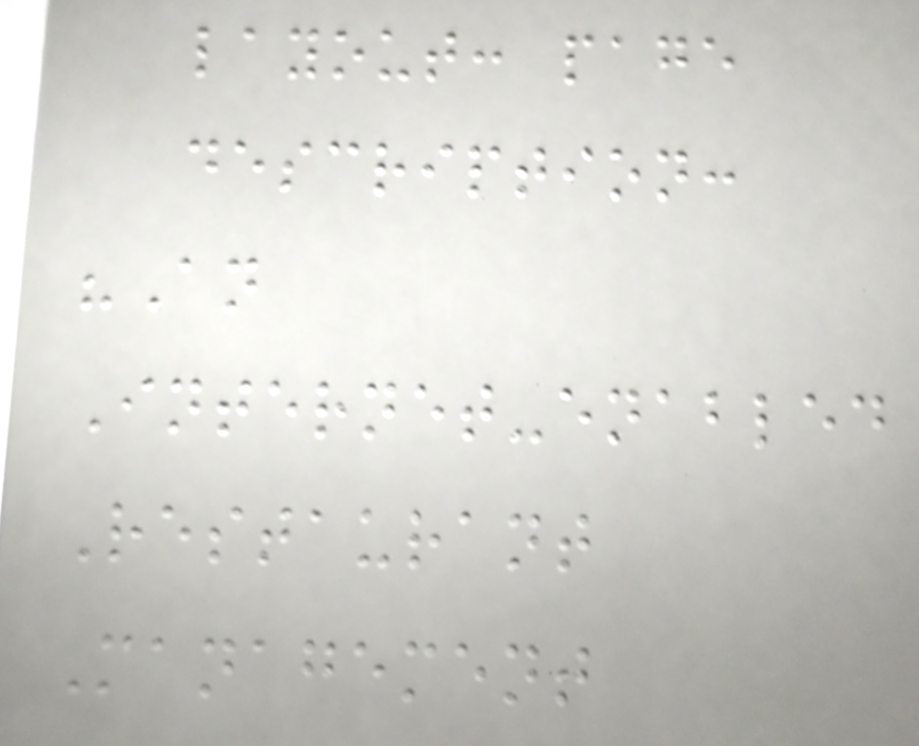layout: page
description:
"An
Internet-enabled
Restaurant
Management
